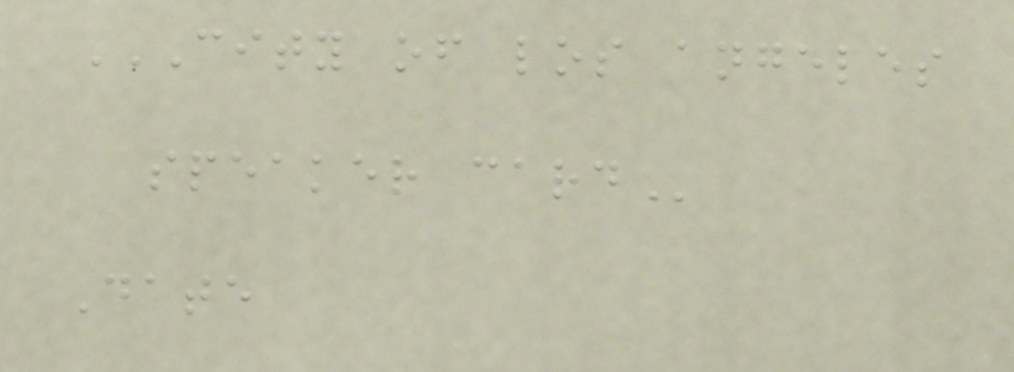CITY OF LOS ANGELES
SPEAKER CARD
Date
